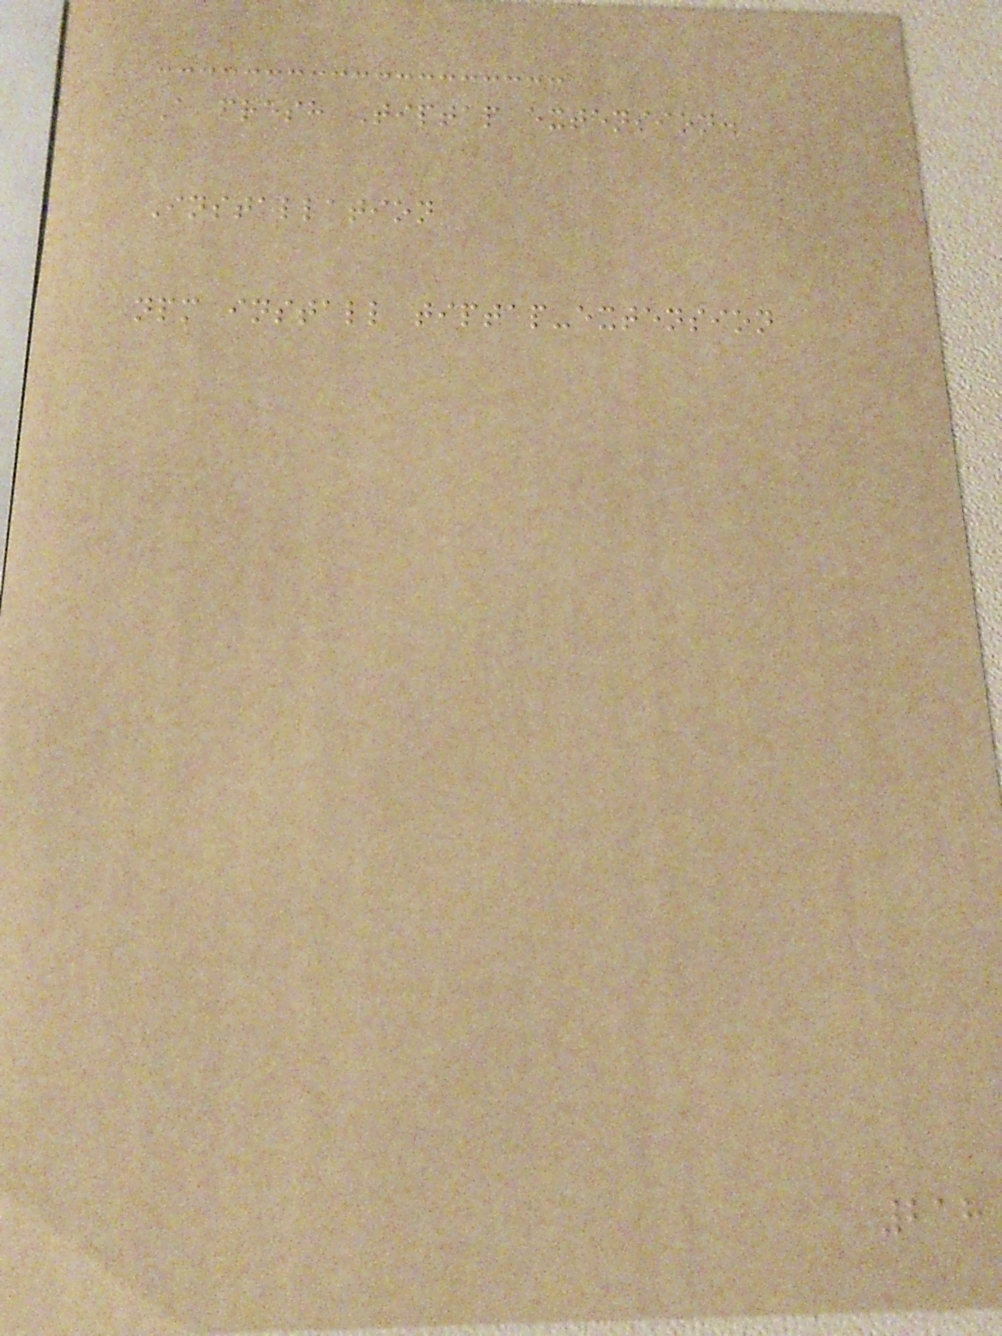A fresh Tiptap extension.
Installation
npm install tiptap-extension
218
